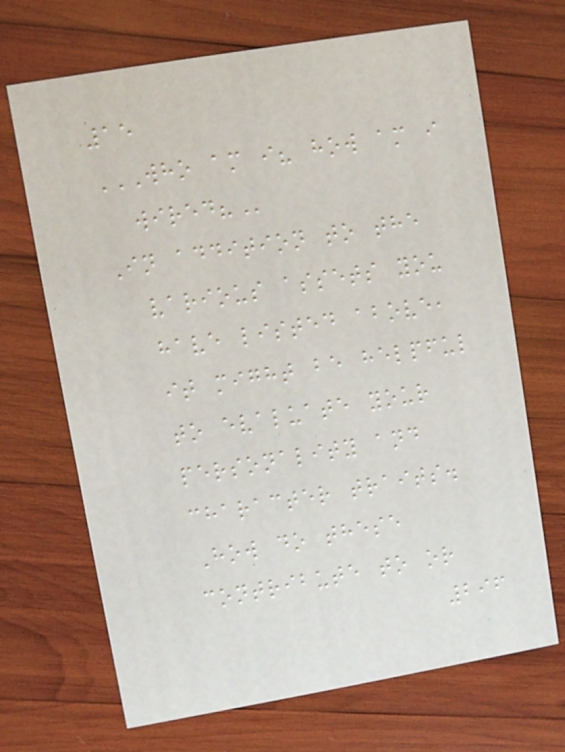15
WHO AM I? HOW AM I
WIRED?
In addition to the
various assets you
have listed above,
it might be helpful
to evaluate your
personality and
character traits.
How do these
contribute to or
296
